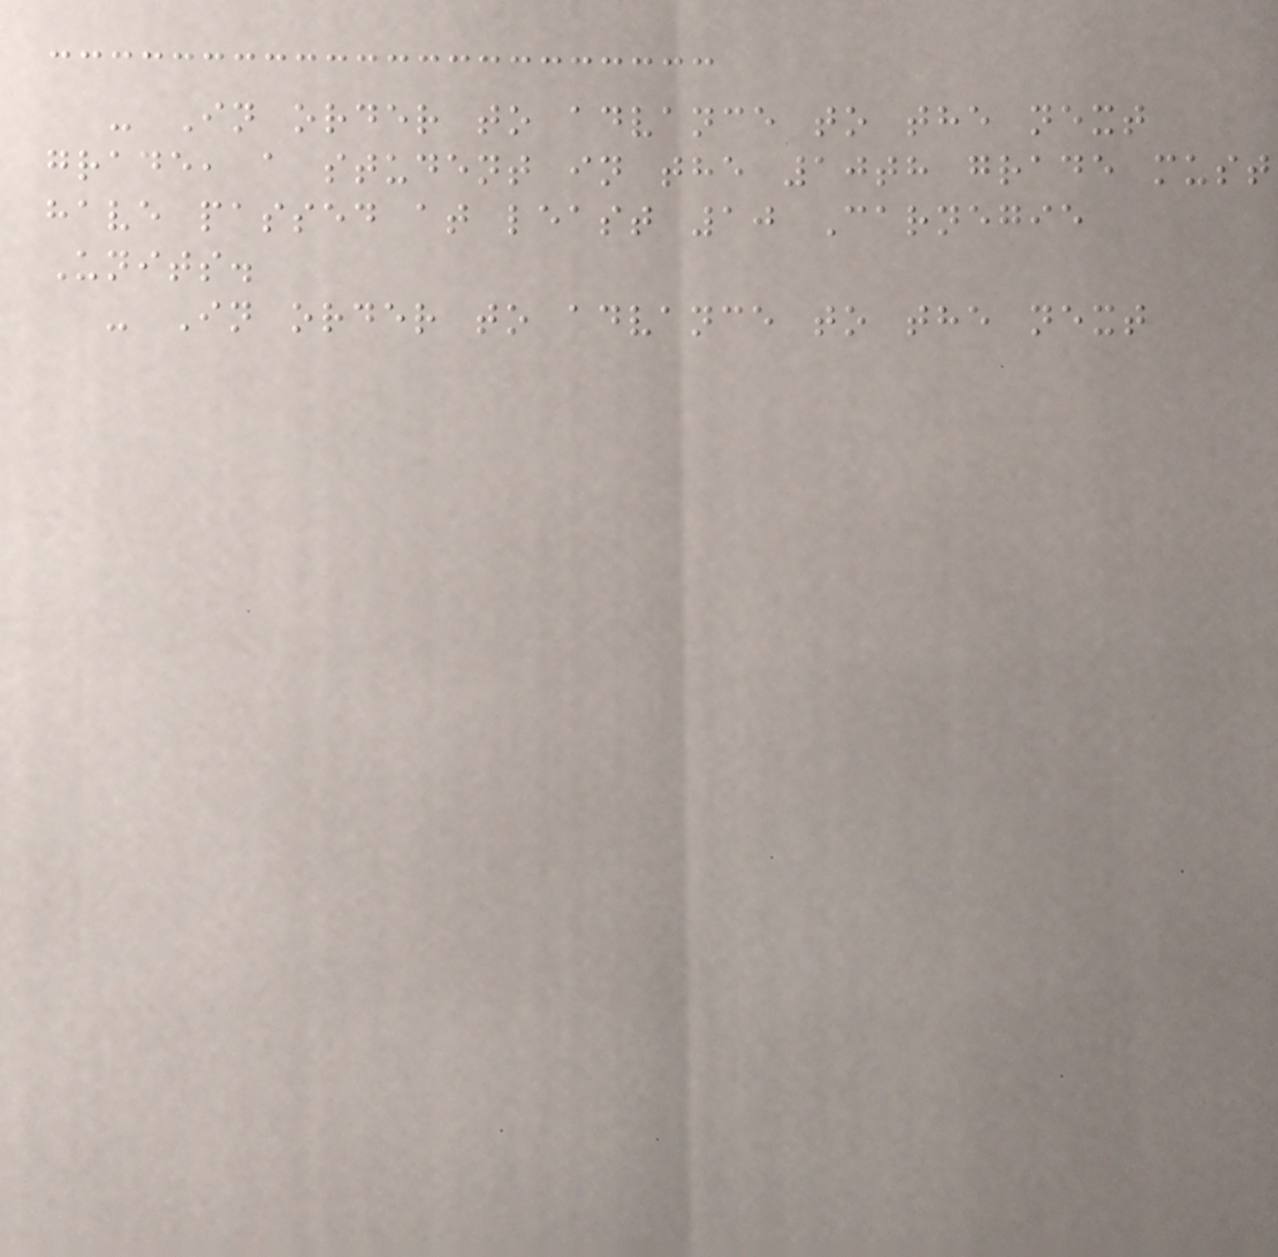- In order to advance to the next
grade, a student in the 10th grade must
have passed at least 10 Carnegie
Units.
- In order to advance to the next
